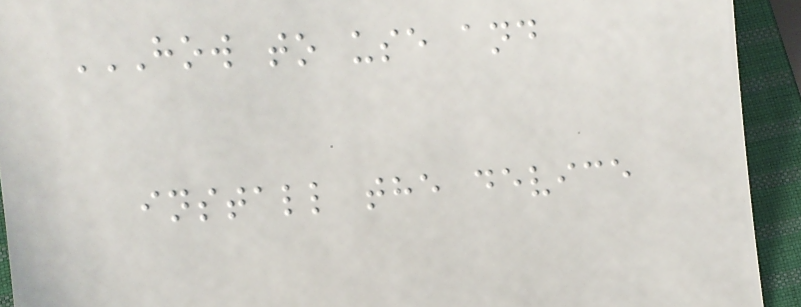HOW TO USE AND
INSTALL THE DEVICE
